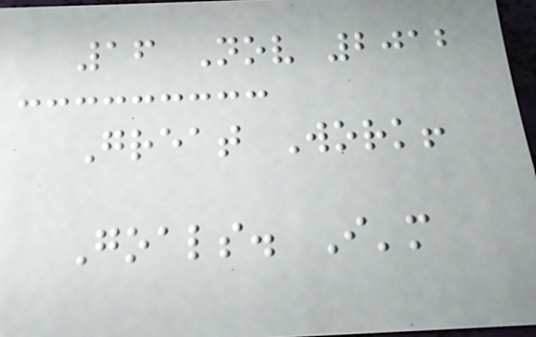16 Nov 2012
Great Work!
Goals. I'm
